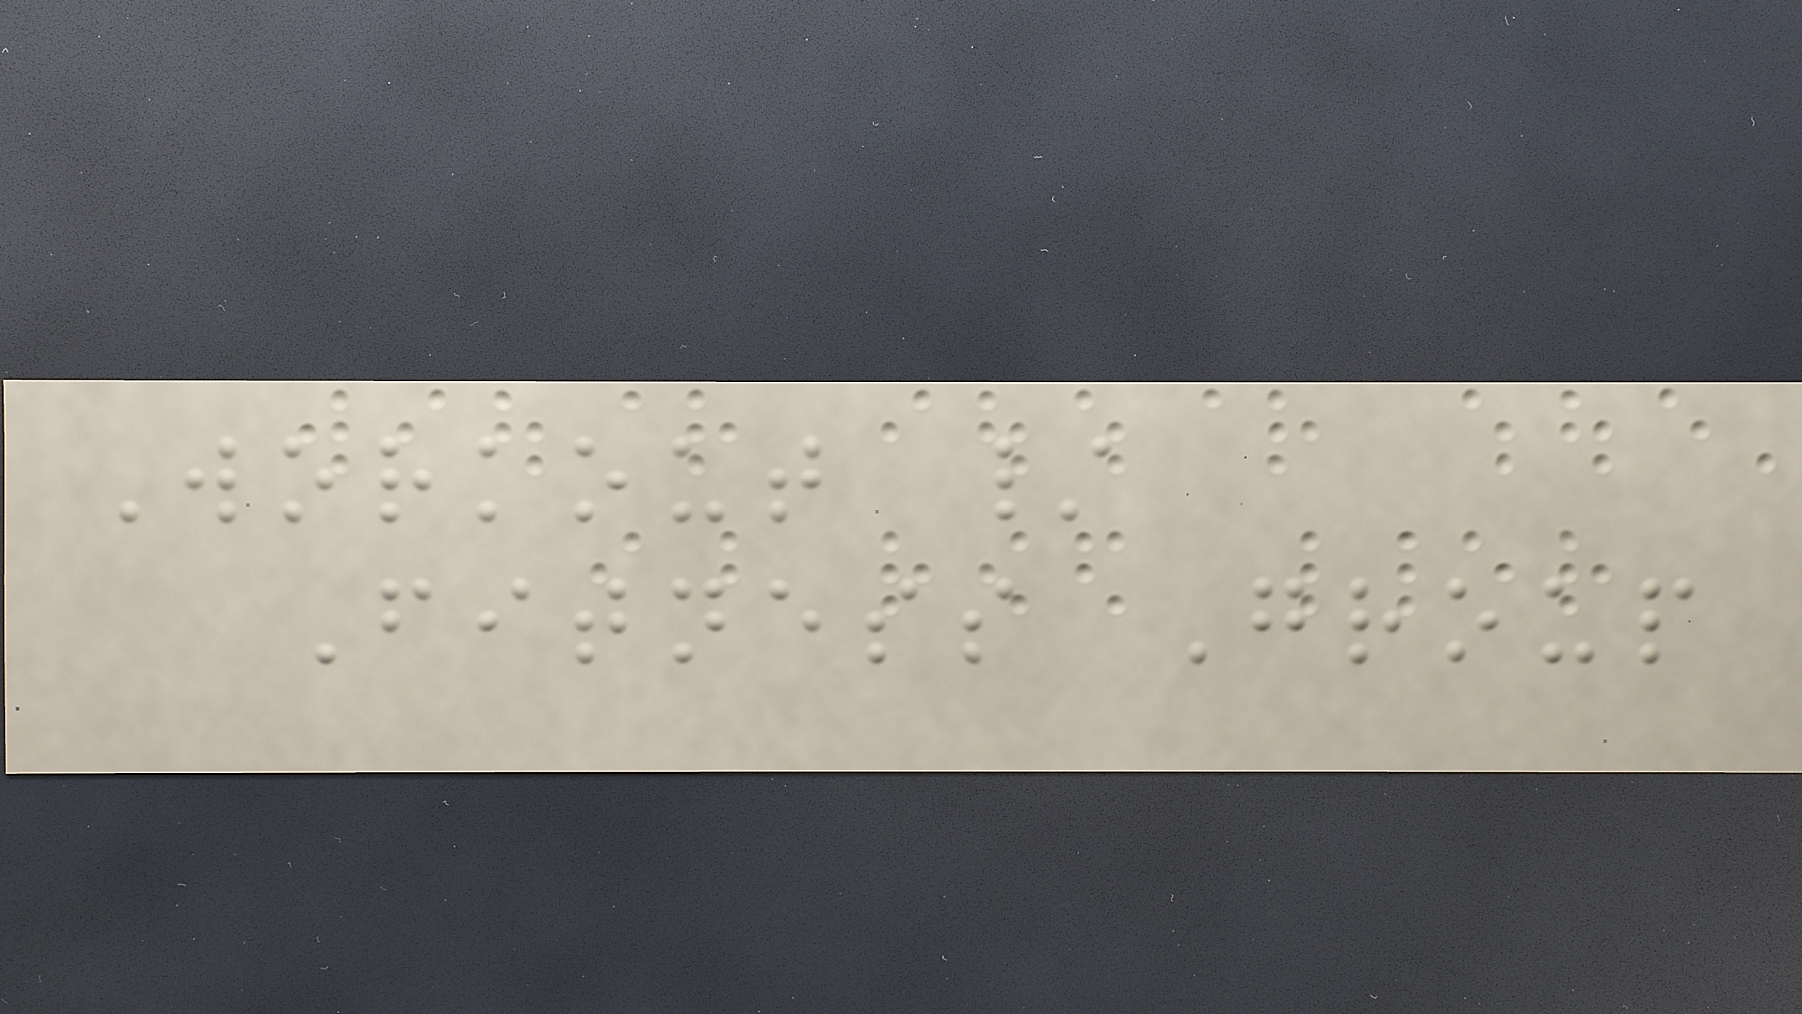Workout /
Fitness Group
